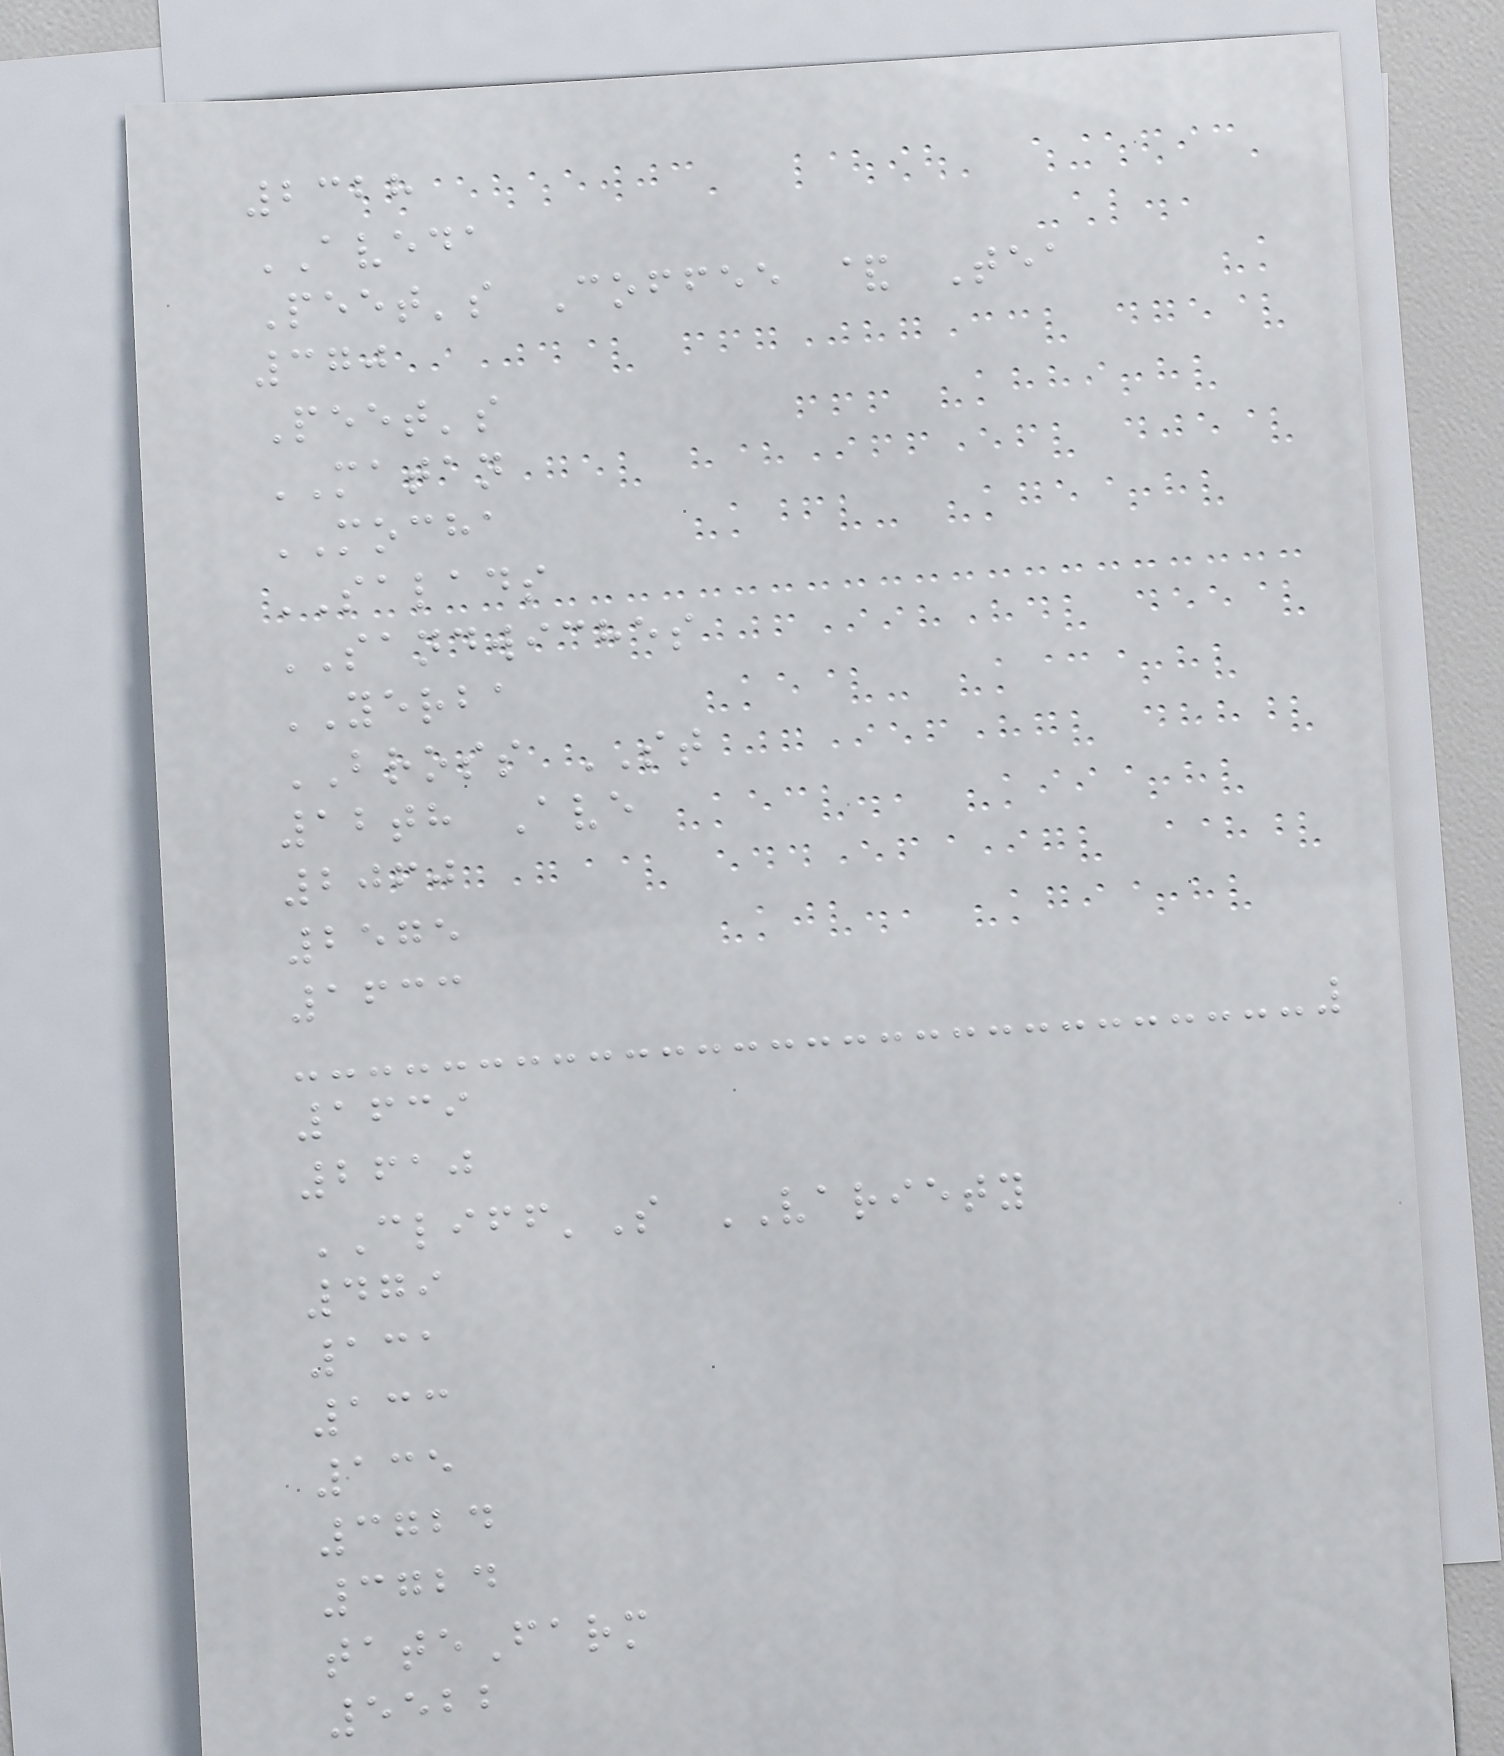2328
AVEDA
Peet's Coffee & Tea
370
Peet's
MATAN
MOCHA
SALADS
SANDWICHES
YERBA
BROSS ST
12th Ave
2060
2575
1633
1639
2610
CLIFF'S VARIETY
479
131
133
135
3724
3724
tateFarm
5522
